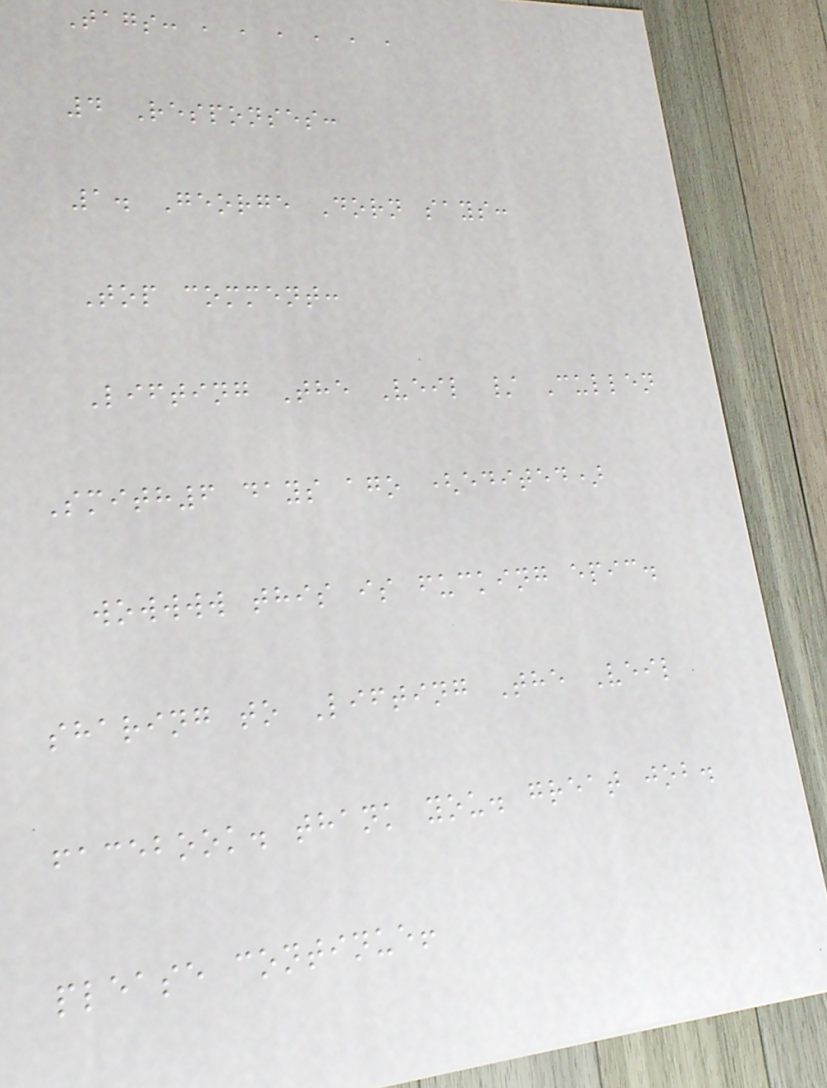Tags: , , , , , ,
4 Responses:
1. George Dorn says:
Top comment:
Lifting The Veil / Cullen
Smith6 days ago (edited)
wowwww this is fucking epic.
sharing to Lifting The Veil
facebook. thank you. great job.
please continue!
